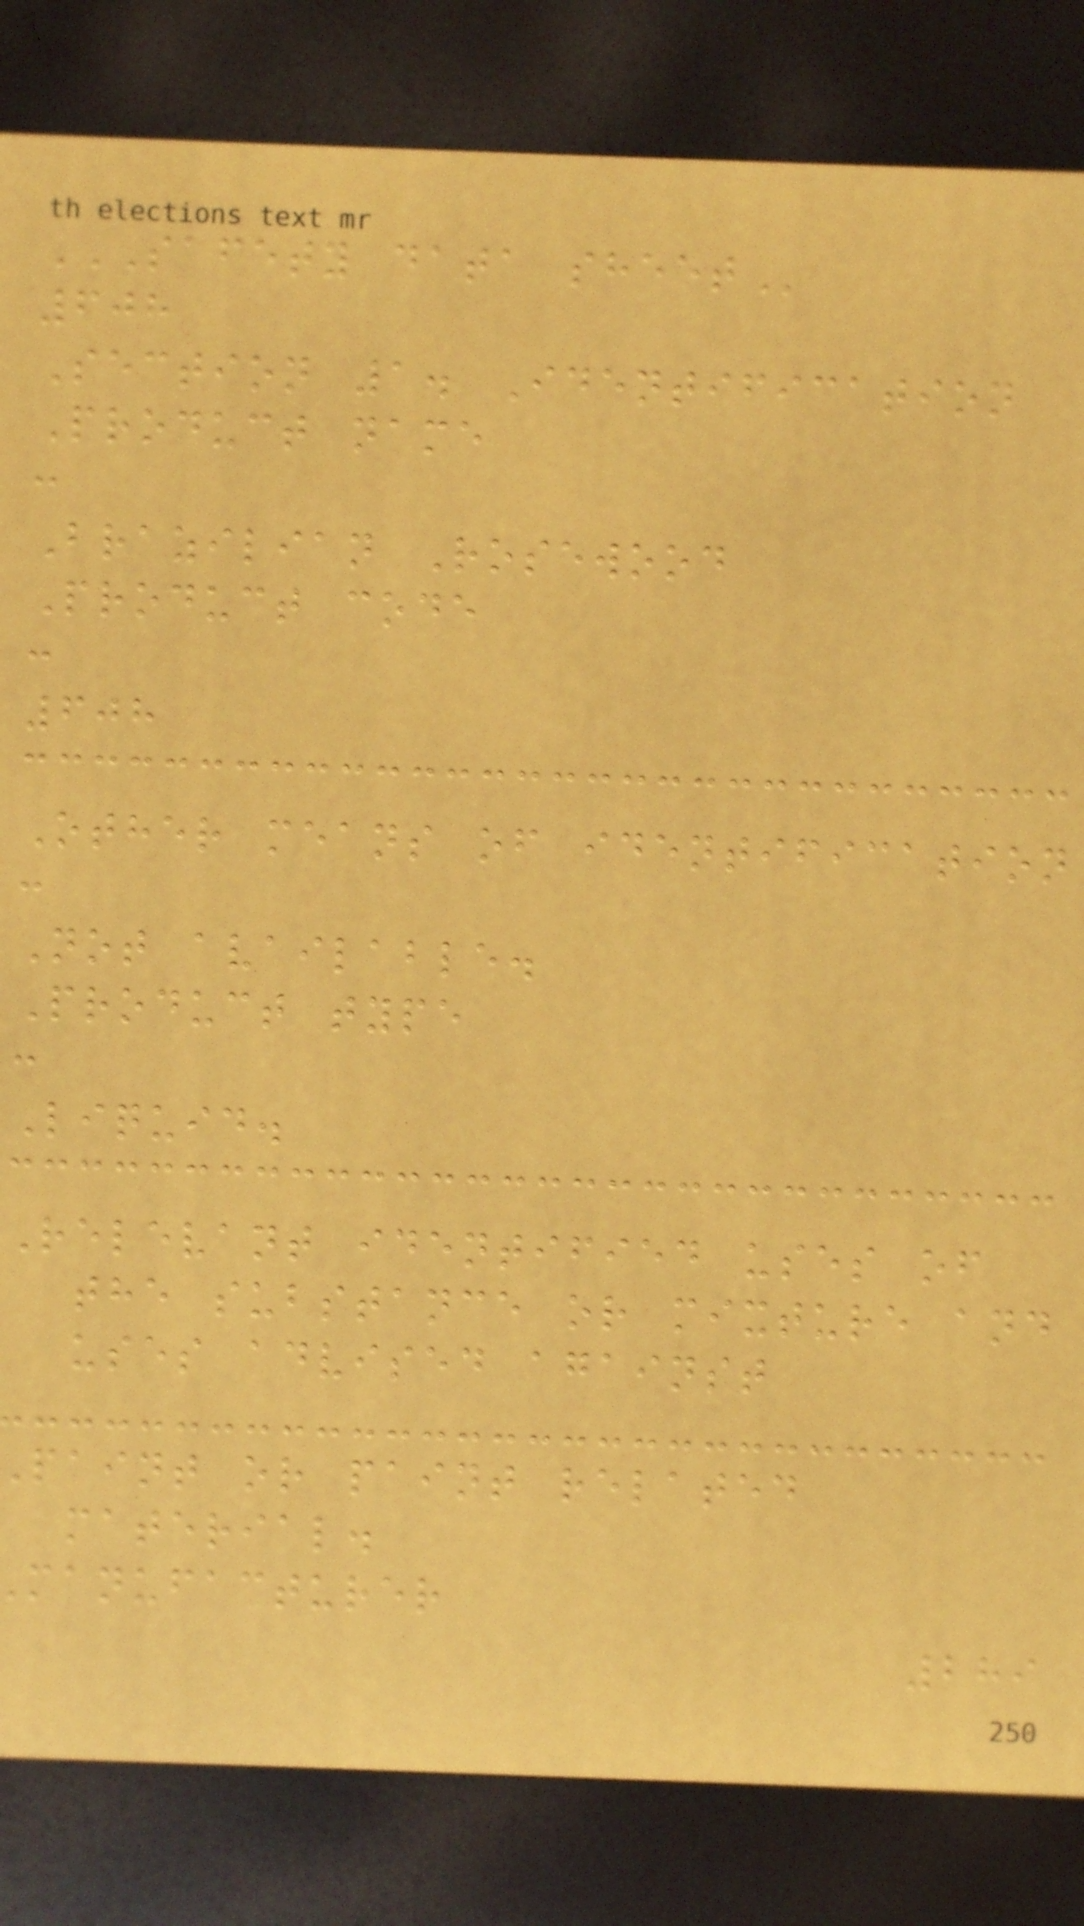SAFETY DATA SHEET
608
Section 1. Identification
Product name
:
Brazilian Rosewood
Product code
:
608
Other means of identification
:
Not available.
Product type
:
Liquid.
Relevant identified uses of
the substance or mixture and
uses advised against
paint or paint related
material.
manufacturer
289
